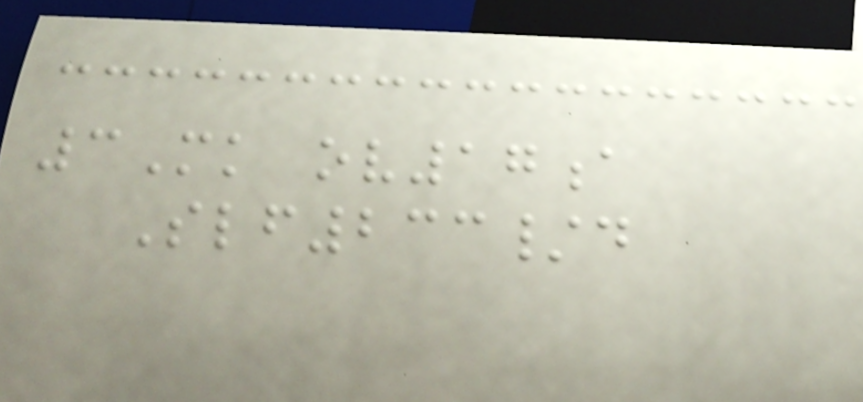3Mk ov17a
Slf233/d
